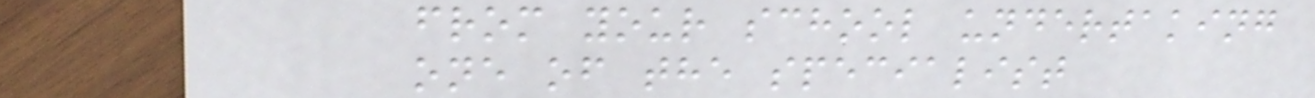from your school undertaking
one of the specialist
